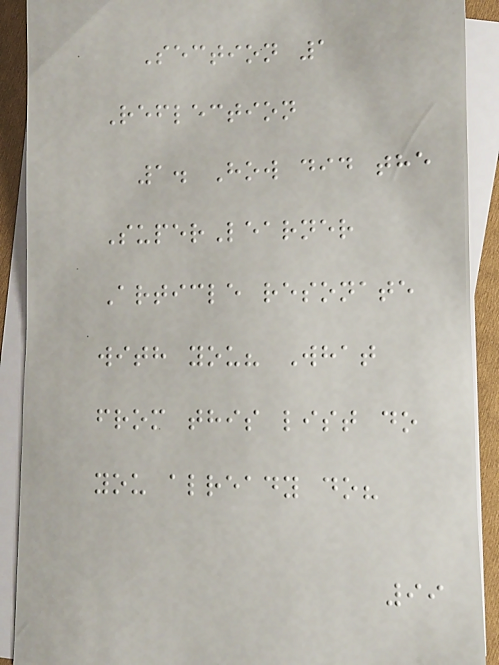Section 1
Reflection
1. How did the
SuperLearner
Article resonate
with you? What
from this list do
you already do?
99
